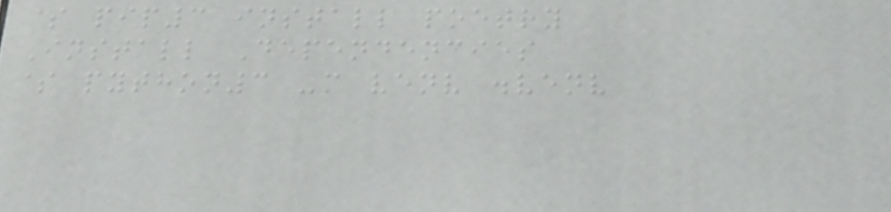$ pip3 install poetry
Install Dependencies
$ python3 -m venv .venv
